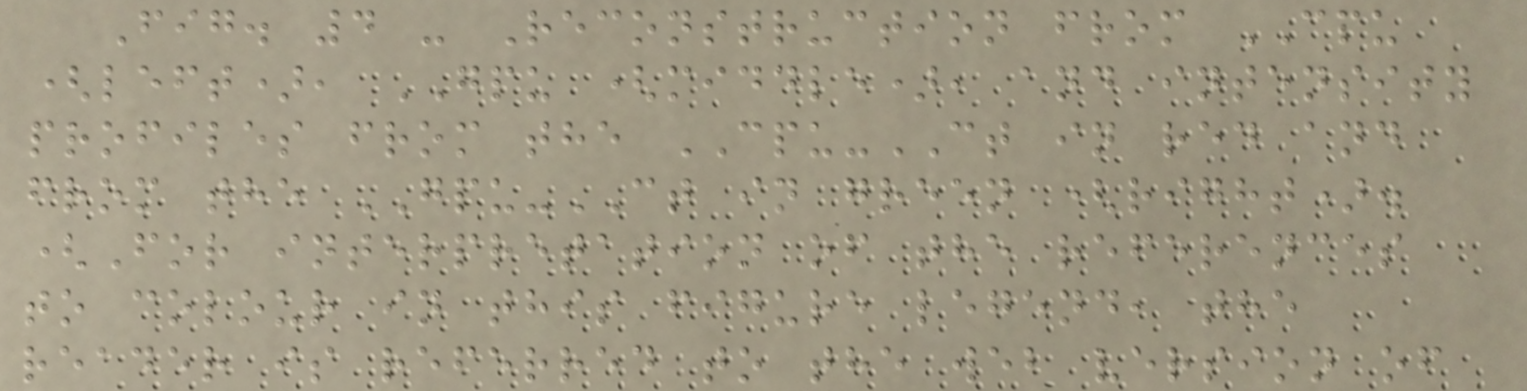Fig. 4 - Reconstruction from CPU
(left), GPU (middle), and intensity
profiles from the CPU-CT in red and
from the GPU-CT in green (right).
(For interpretation of the references
to colour in this figure legend, the
reader is referred to the web version of
